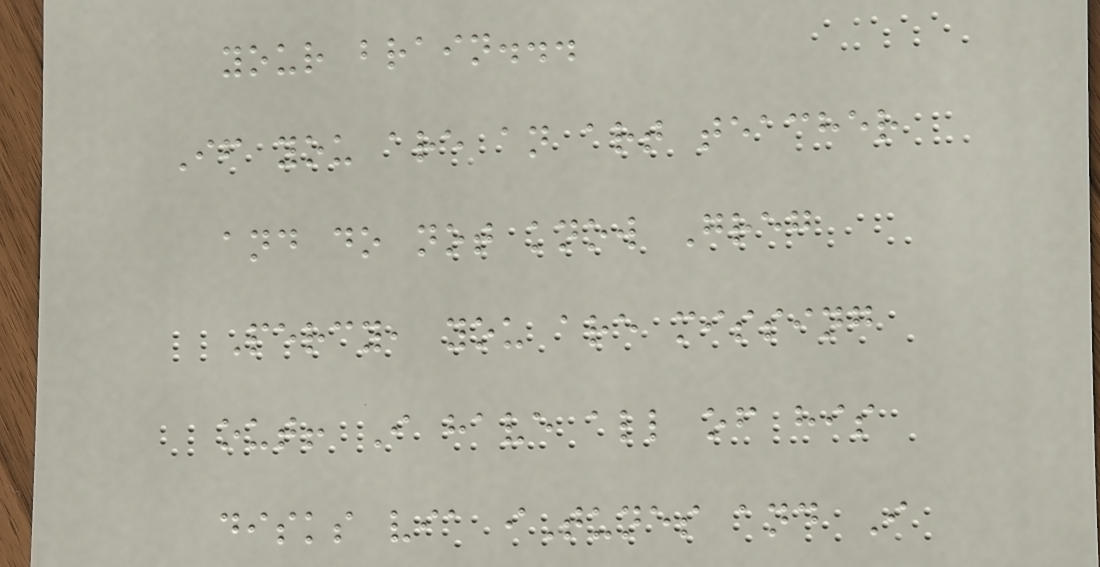your brain...
If you are an art teacher
and do not know Greg
Percy, you are missing
out! I have all of his
disks via iTunes and I
